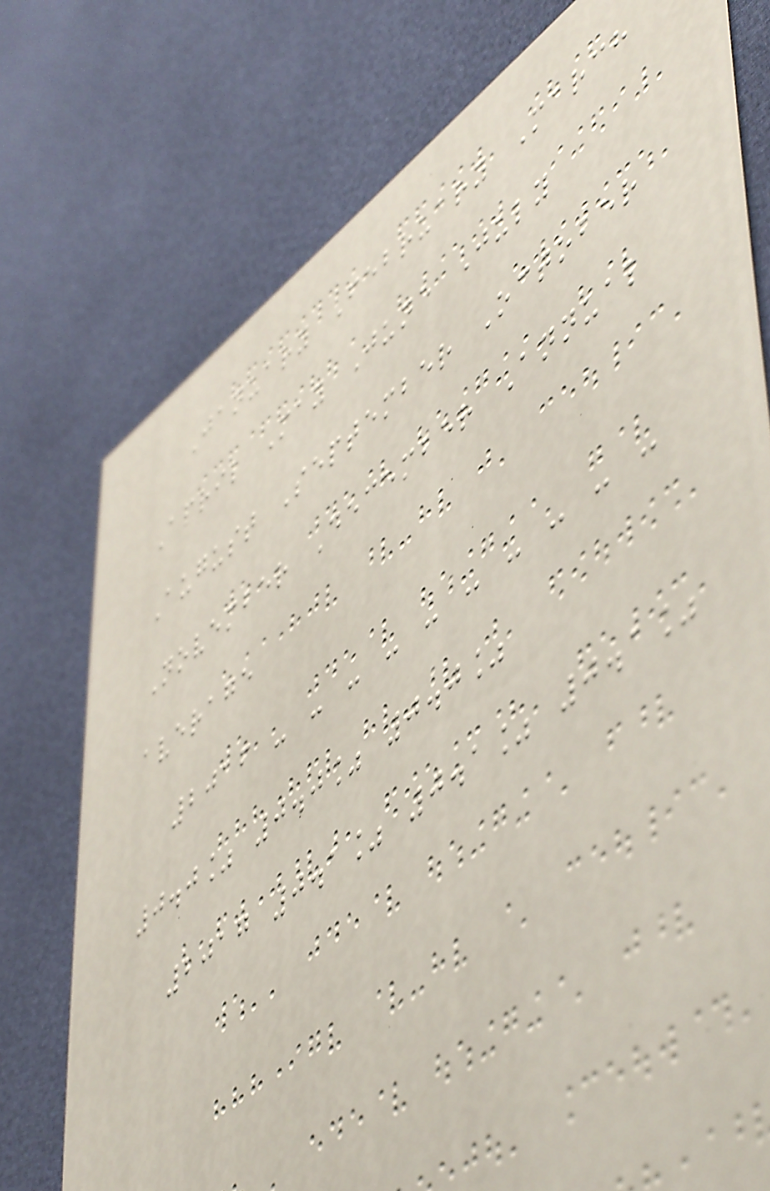January February March
April May June July
August September October
November December Annual
average
2016 - - - - - - - - - -
0.0% 0.0% 0.0%
2017 0.1% 0.1% 0.1%
